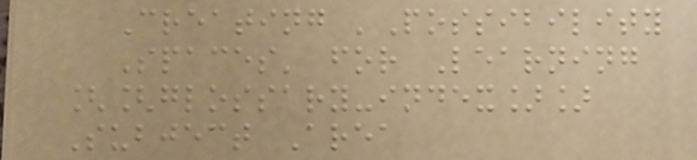Creating 'Possibility
Spaces' for Learning
[[glossary-index]]
Subject Area
